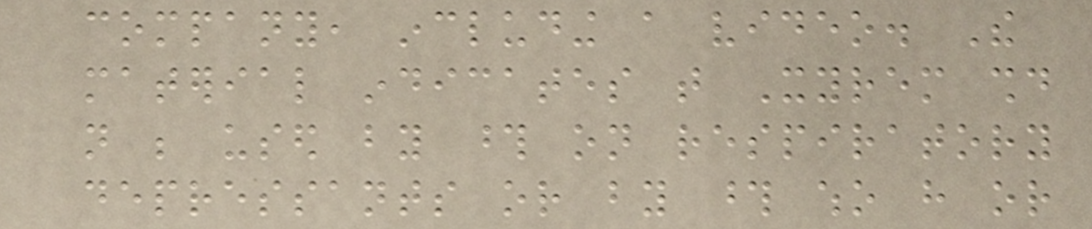company, including a video. The
material indicates that Xyrem should
not be used by those on respiratory
depressants or by those who have or
